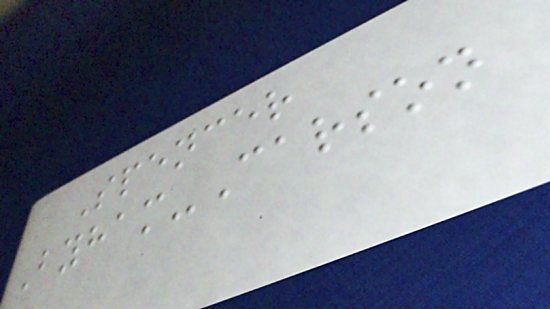Spencer
Byham-Carson
